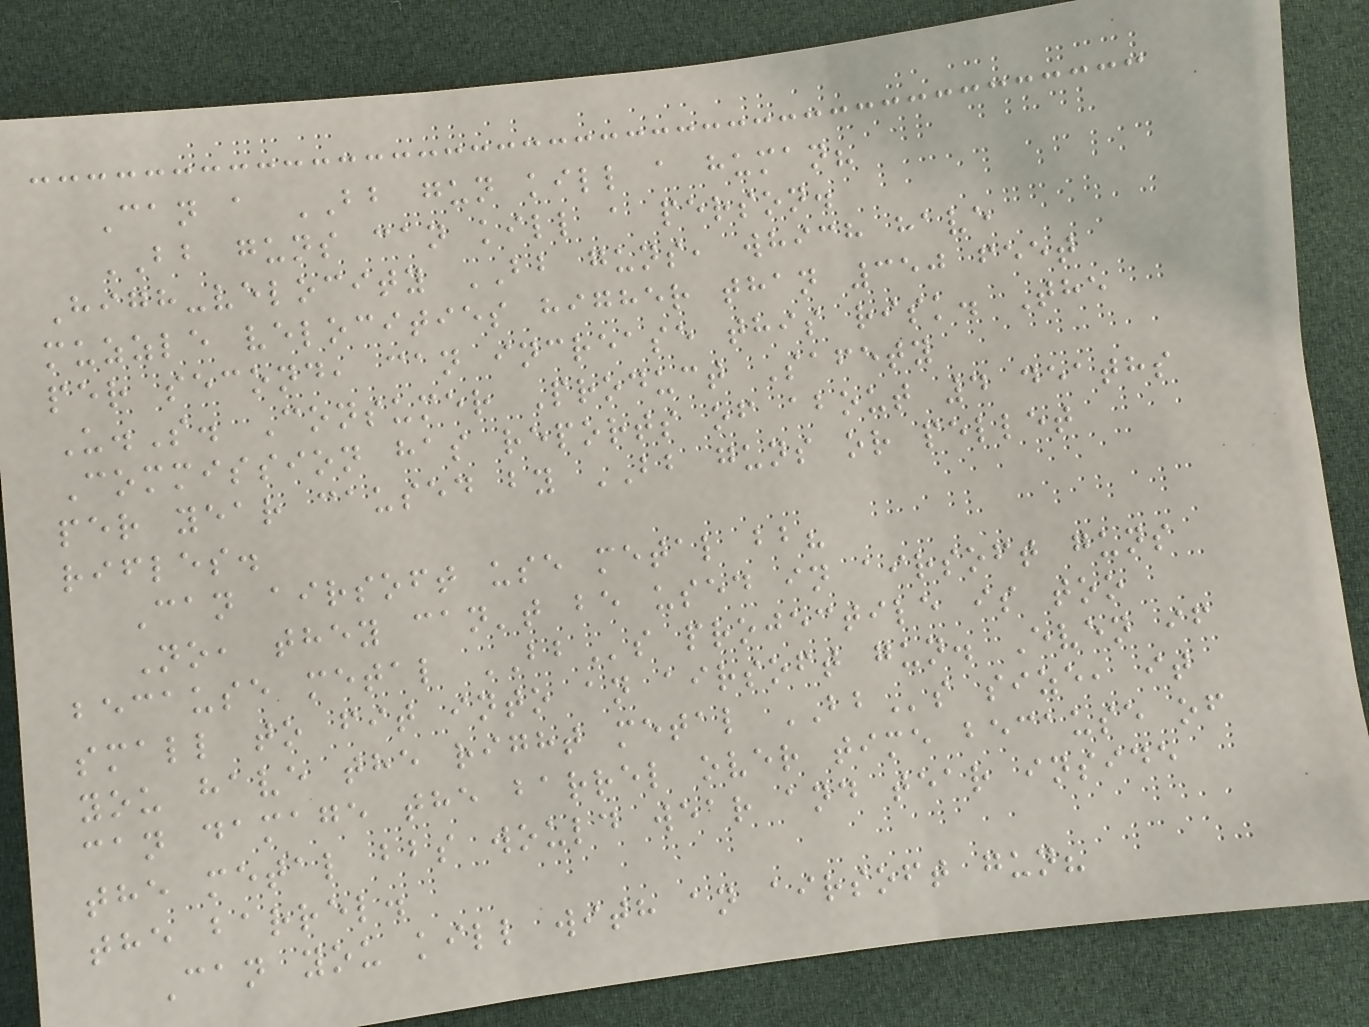Can a BB gun kill a human?
BB guns can kill a person.
High-velocity BB guns, which have
muzzle velocities higher than 350 feet
per second, can increase this risk. The
U.S. Consumer Product Safety
Commission has reports of about 4 deaths
per year caused by BB guns or pellet
rifles.
Can airsoft use metal bb?
No, they can't be used in airsoft guns
because metal BBs projectile is too
small to fit into an airsoft gun. Even if
you have the right metal BBs size, it
can damage the barrel over time because of
the metal bbs would wear and tear inside
the barrel.
Can you kill with an airsoft gun?
